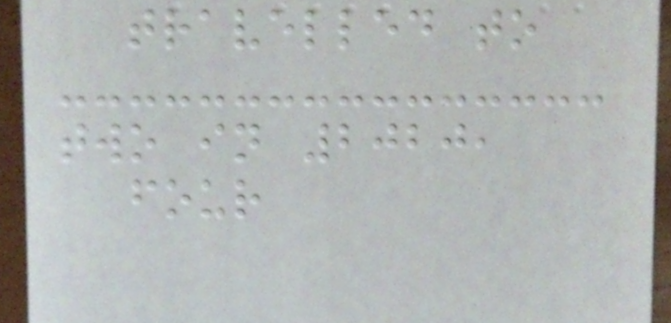travelled to
two in 2020,
four
